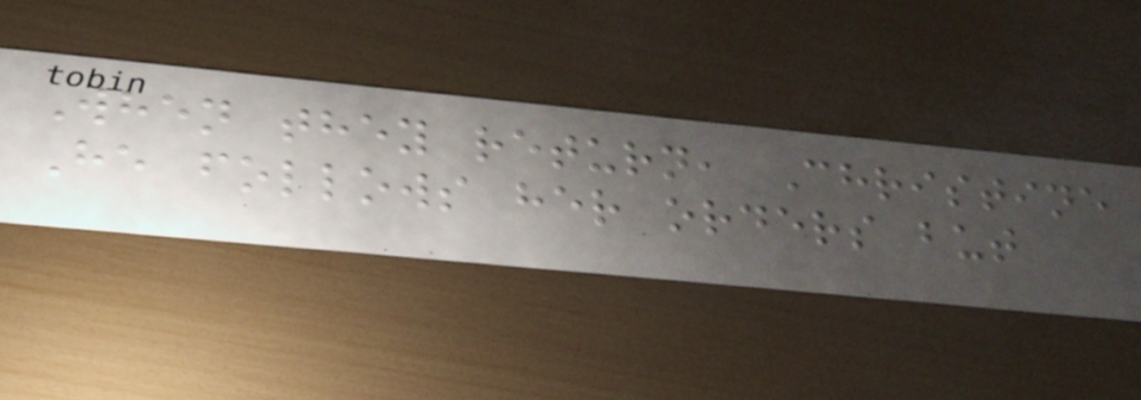When they return, Christine
He follows her orders but
